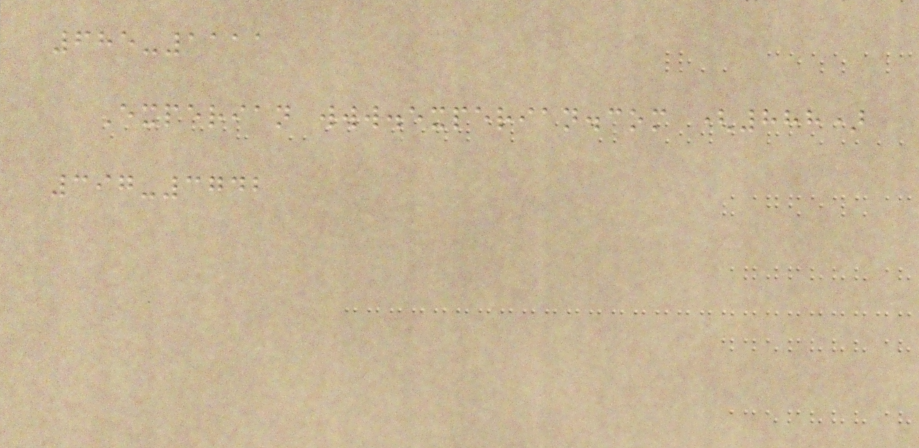685-1111
Experian www.experian.com (888)
397-3742
